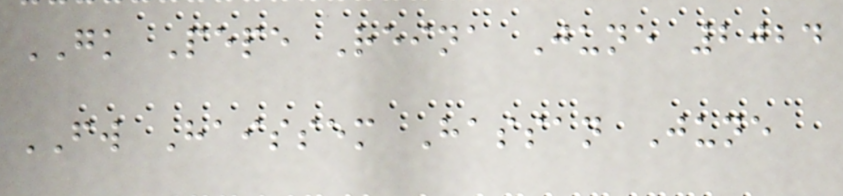GK Pepe Reina June 2024
FW Haissem Hassan June
